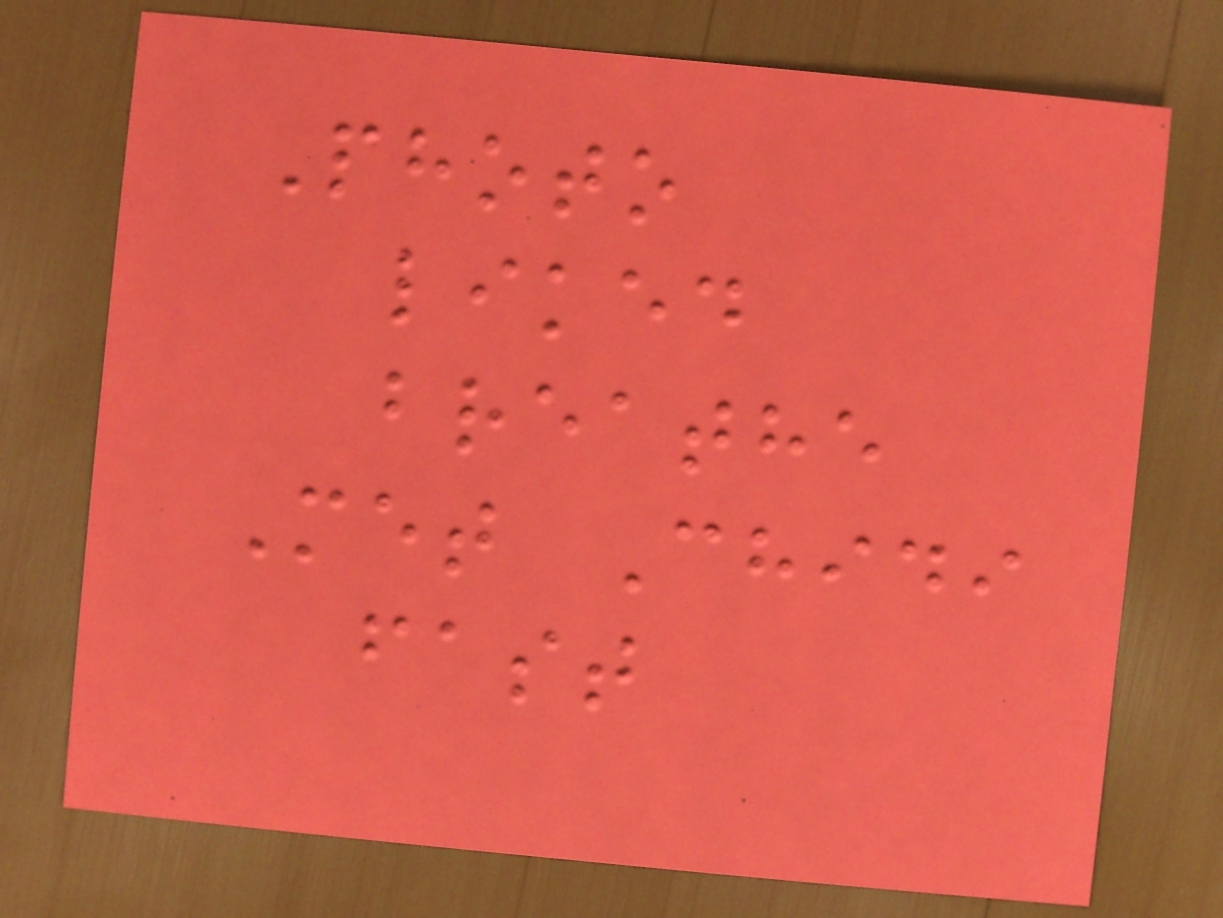Photo
liked
breathe
Met Chidi
fast
